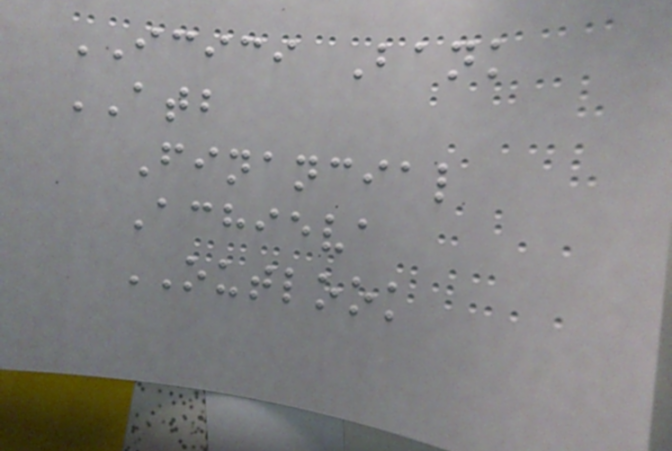ICICI Bank
ATB
Financial
Achieva
OUTLOOK
